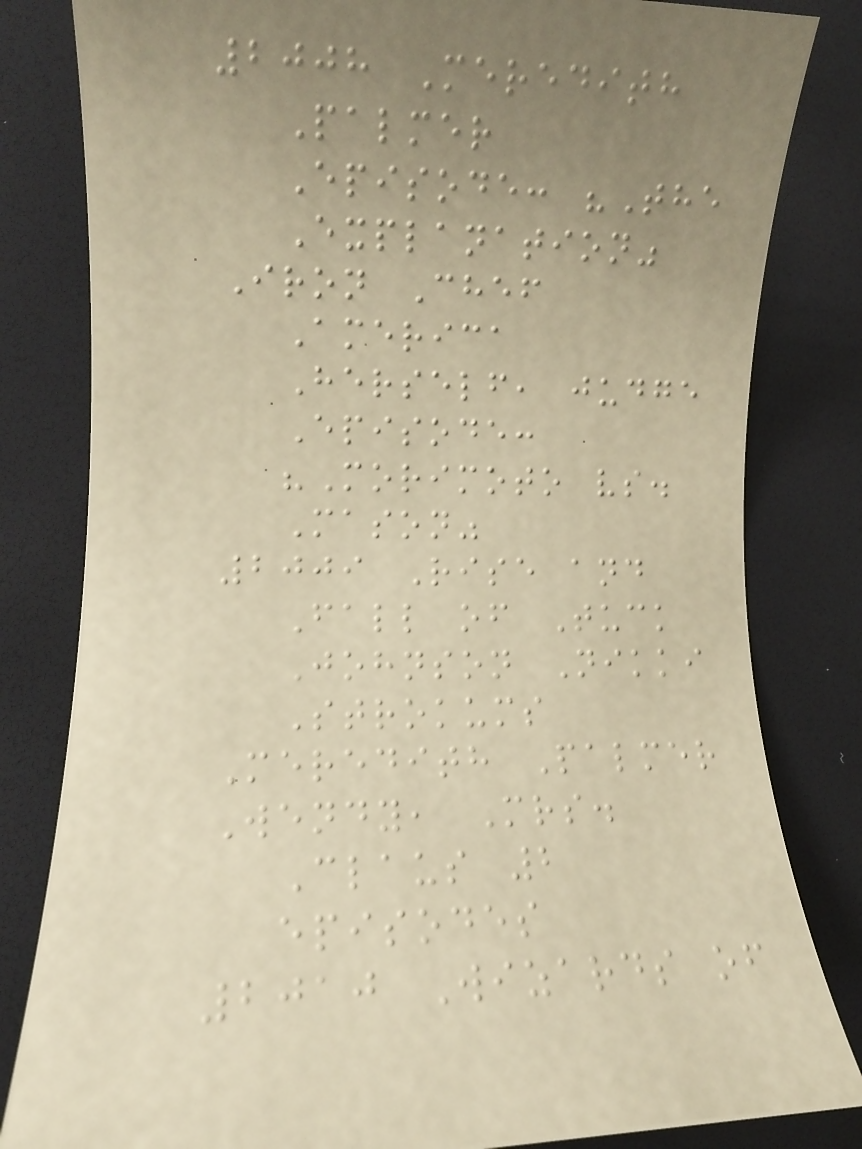2008 Meredith
Palmer
Episode: "The
Explanation"
Iron Chef
America
Herself, judge
Episode:
"Morimoto vs.
Mason"
2009 Rise and
Fall of Tuck
Johnson Nikki
Strokums
Meredith Palmer
Wendy, Mrs.
Claus 2
episodes
2010 Wizards of
